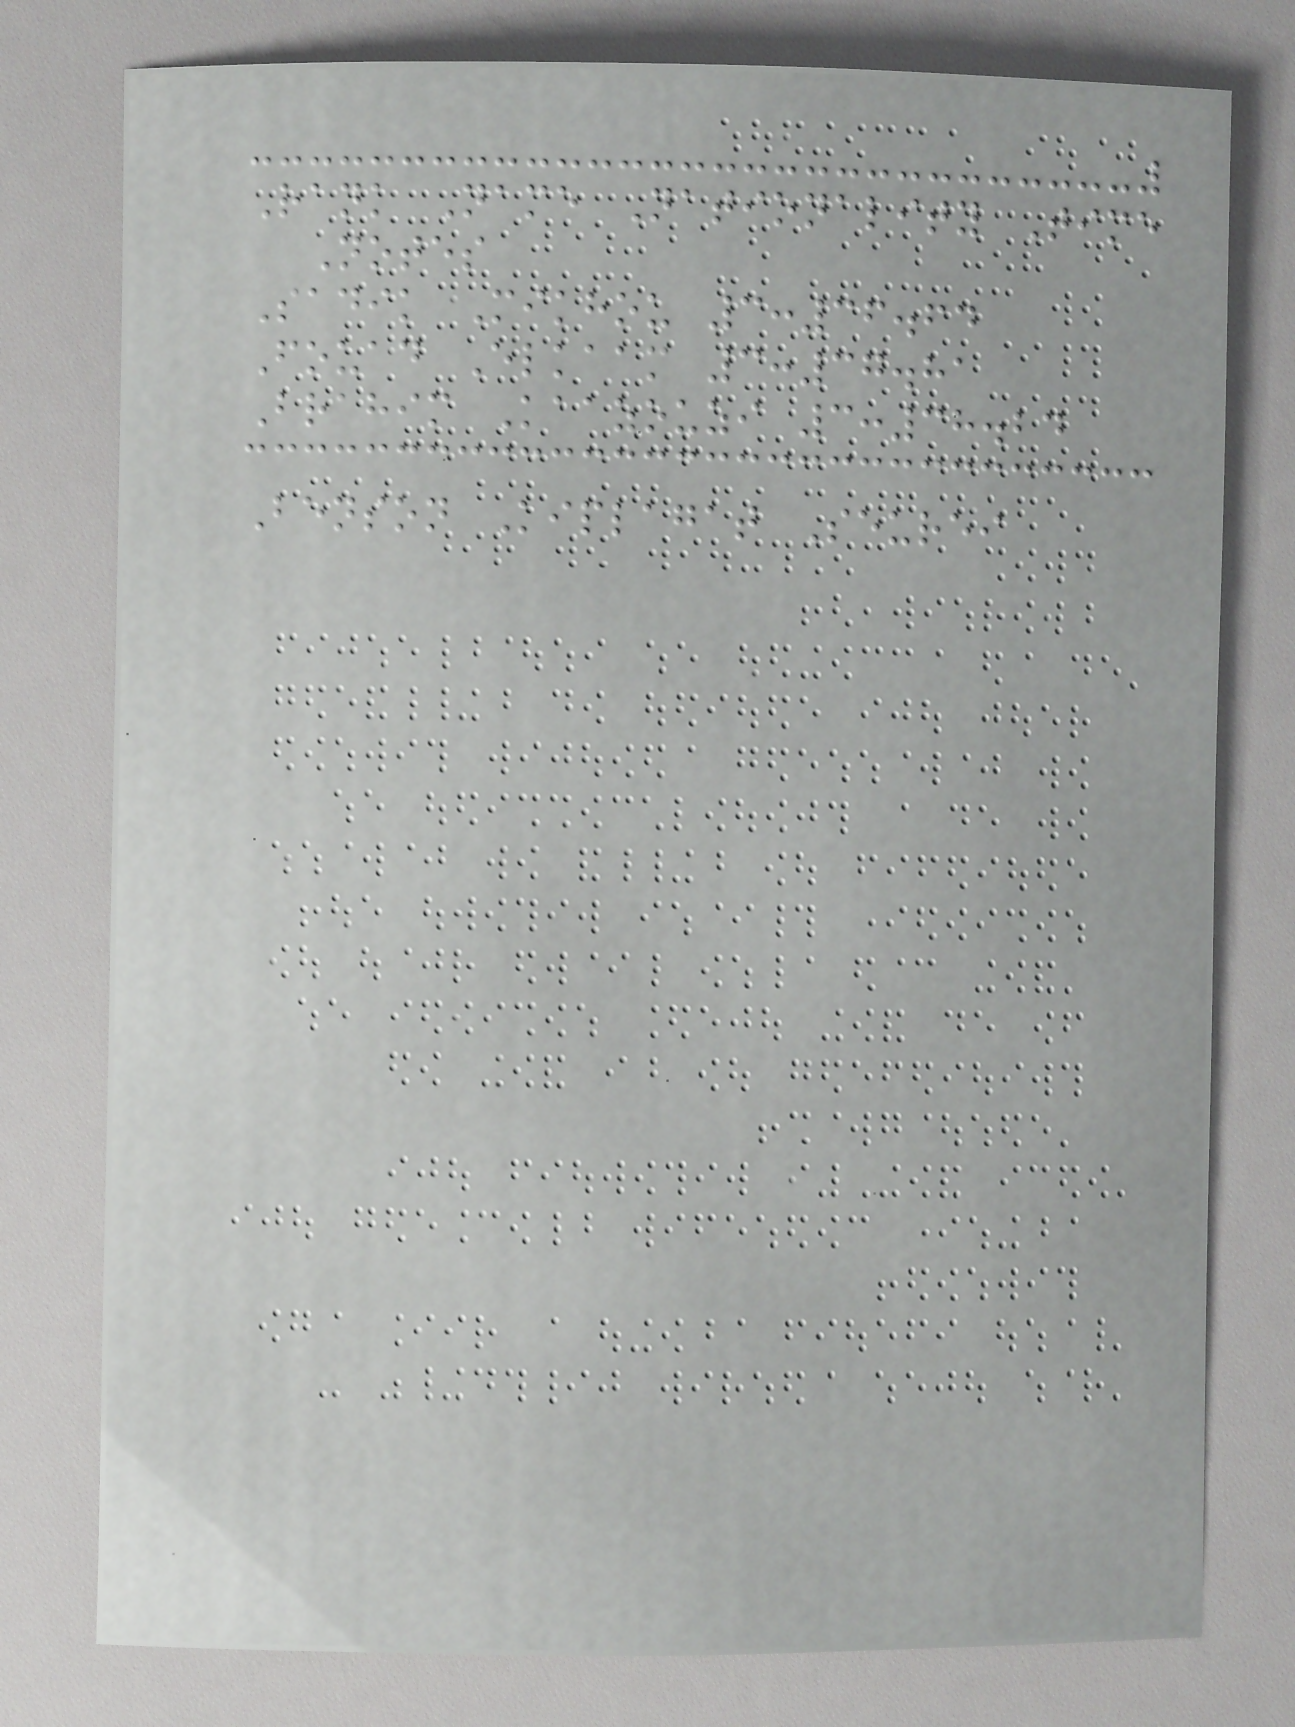Rank Name Nationality Time
Notes
Sadik Mikhou 3:36.64
Fouad Elkaam 3:37.81
Brahim Kaazouzi 3:38.24
Benson Kiplagat Seurei
